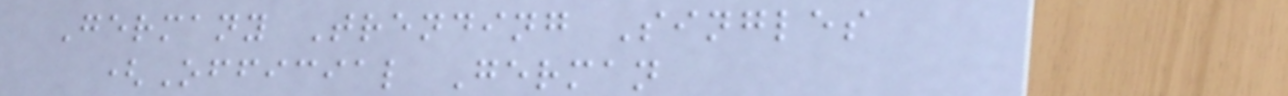Germany Trending Singles
(Official German
